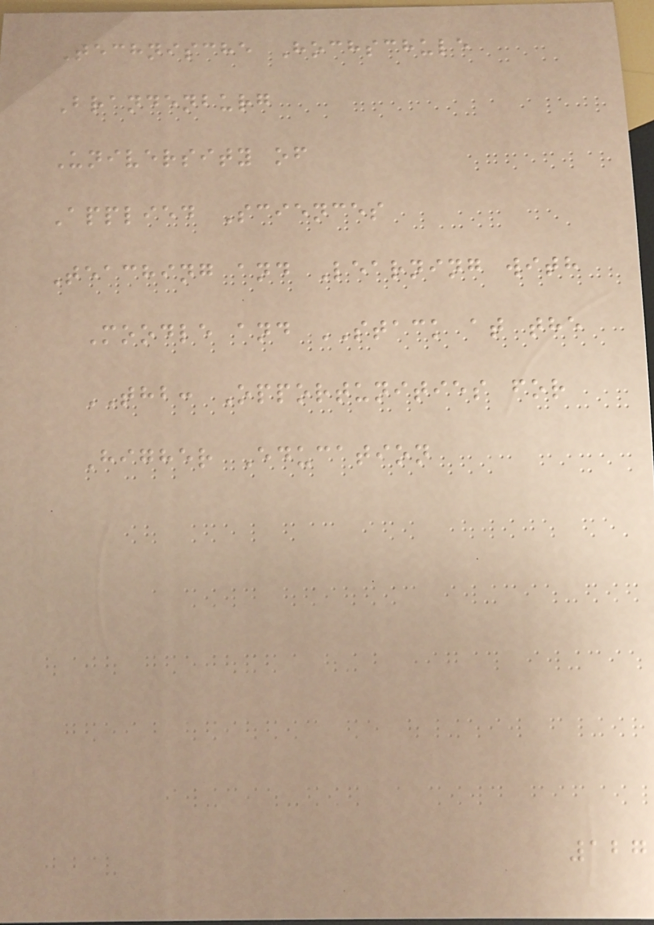Technische Hochschule
Brandenburg
University of
Applied Sciences
Teaching and Learning with
Moodle and STACK at the
THB: Opportunities for
Higher Education
127
